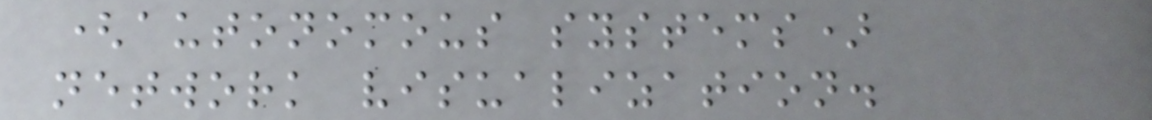(autonomous systems)
network visualization.
